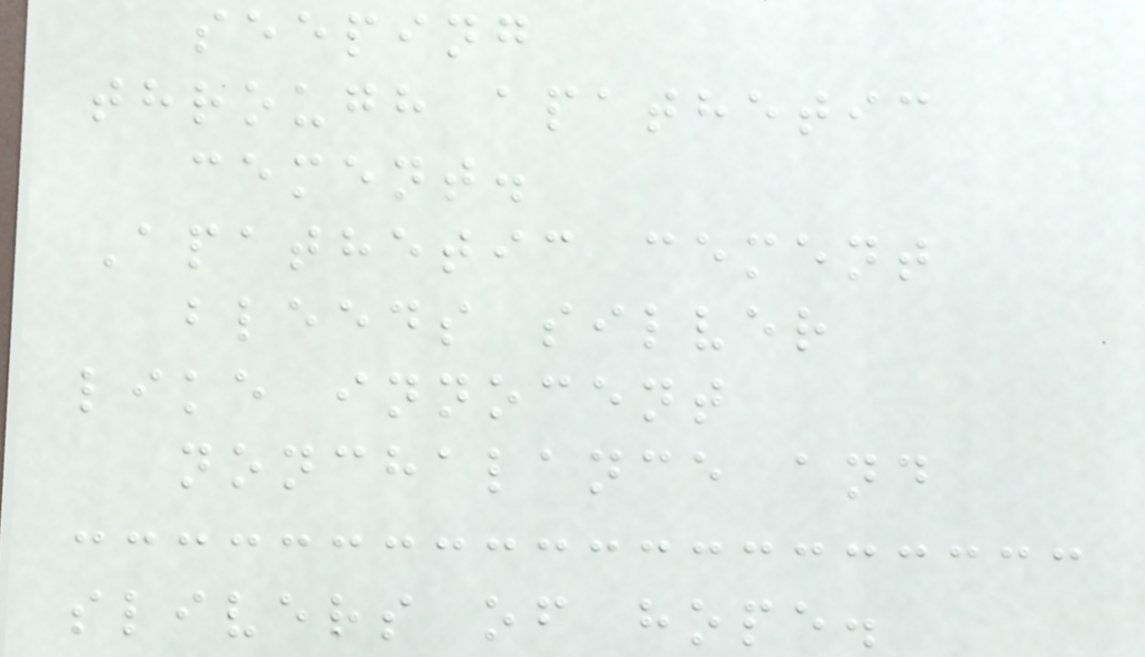seeping
through apathetic
cement.
Apathetic cement
bleeds silver
like innocent
nonchalance and
slivers of hope.
